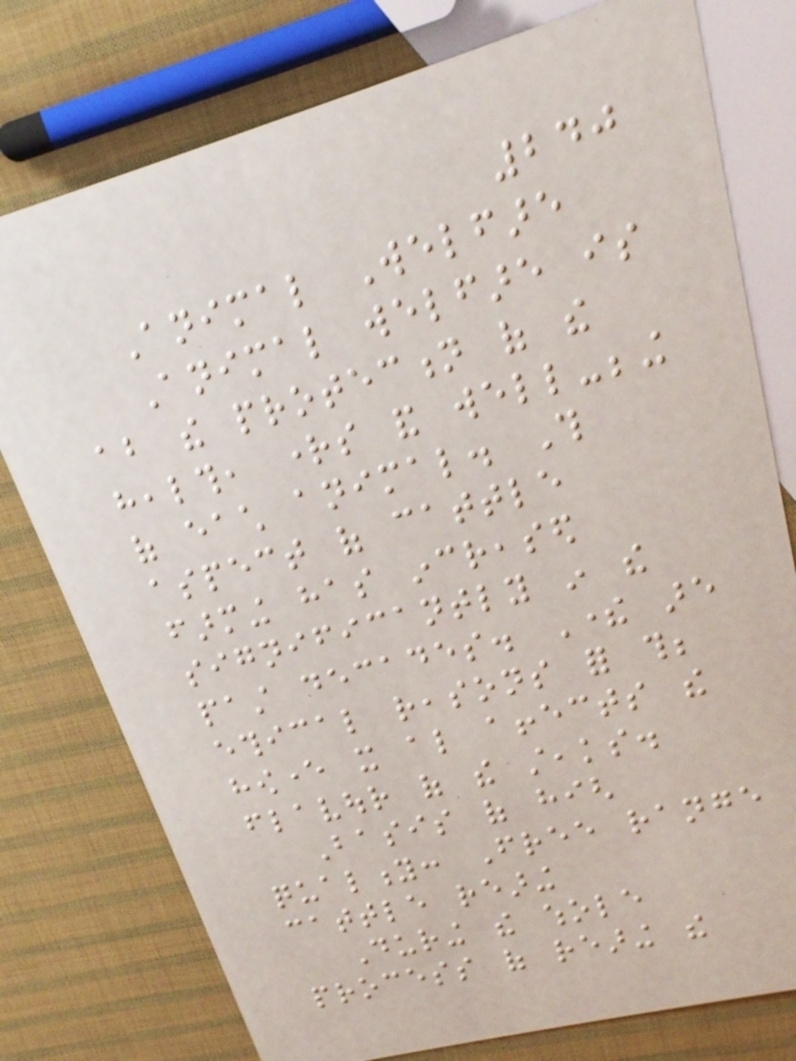240
Animal Welfare
Animal welfare is
about the protection of the
health, rights and well-being
of each animal. This
aspect of cattle
farming has increased
significantly in the
past decades. There are
ethical reasons for this;
however it also affects the
flavour of the steaks.
Basis of high
quality: Free range
cattle rearing
During the whole
process of rearing the
